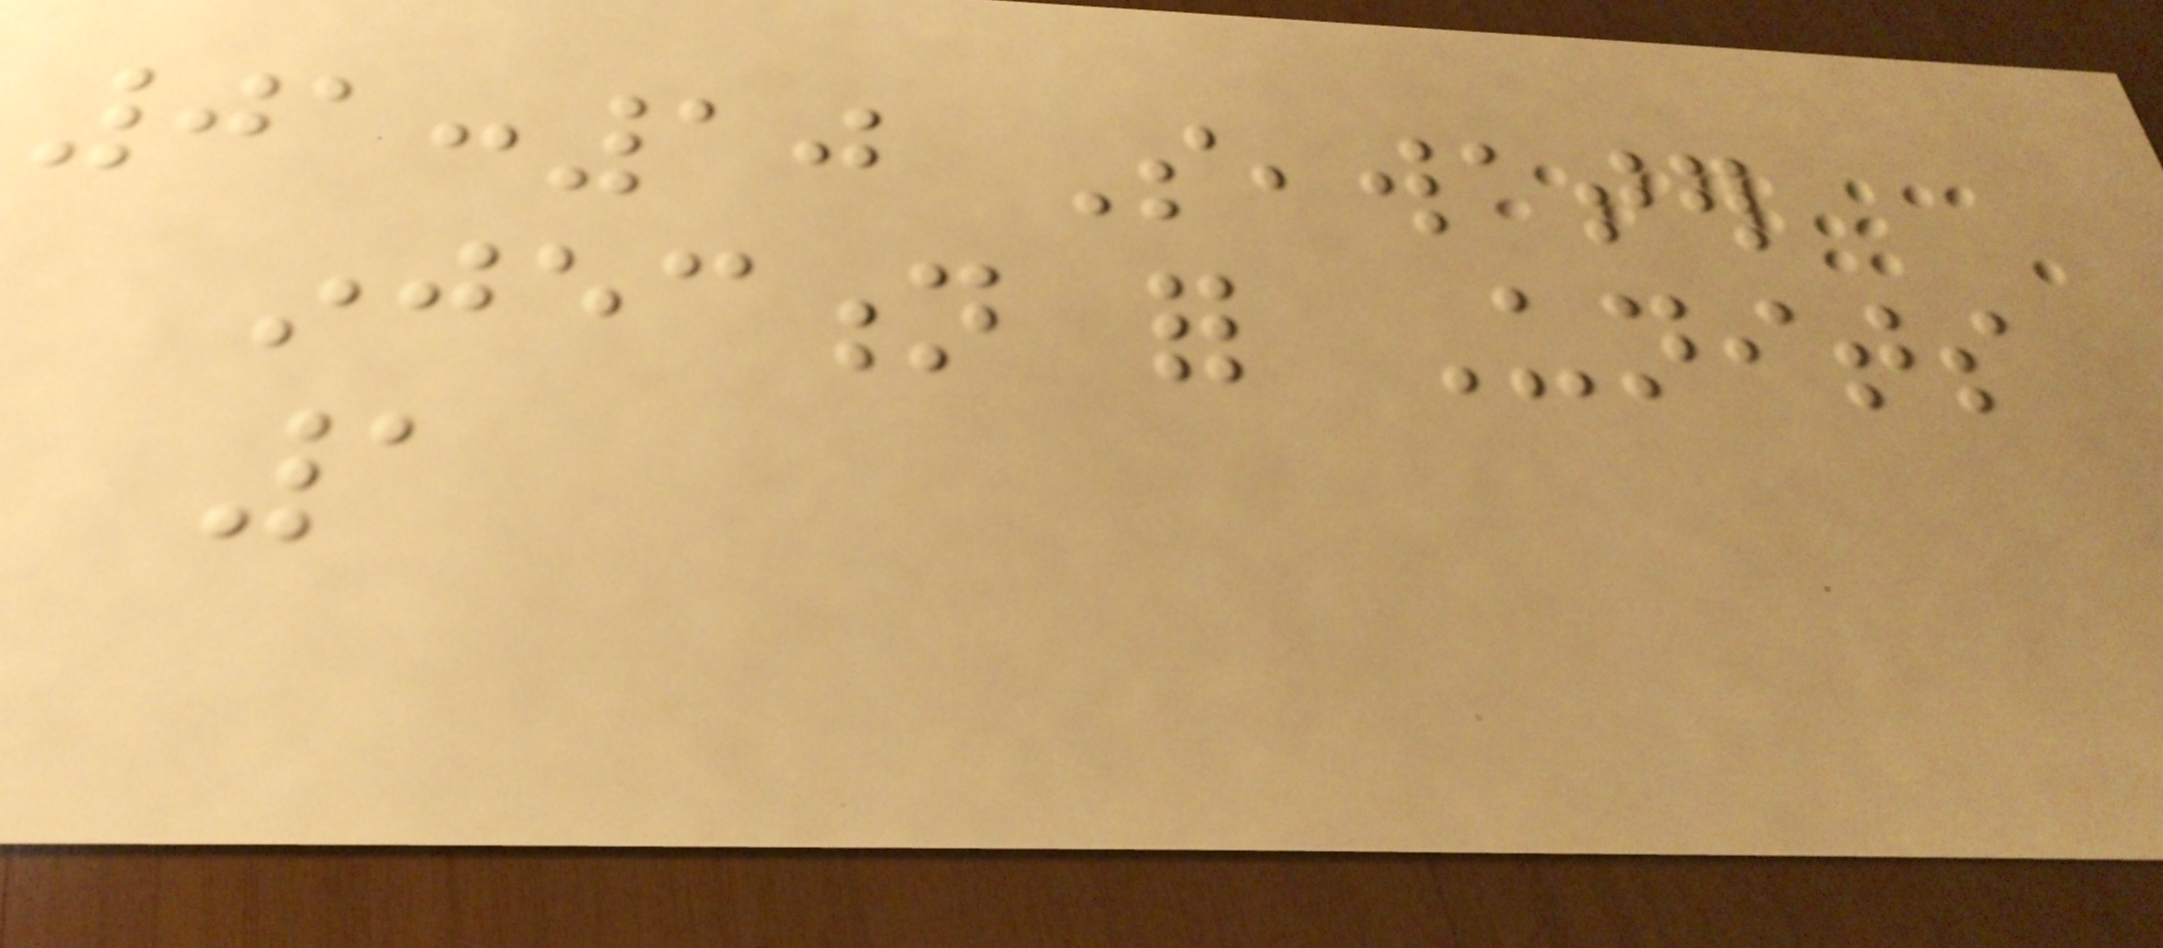01:10 Seawater
injection for Units
1
